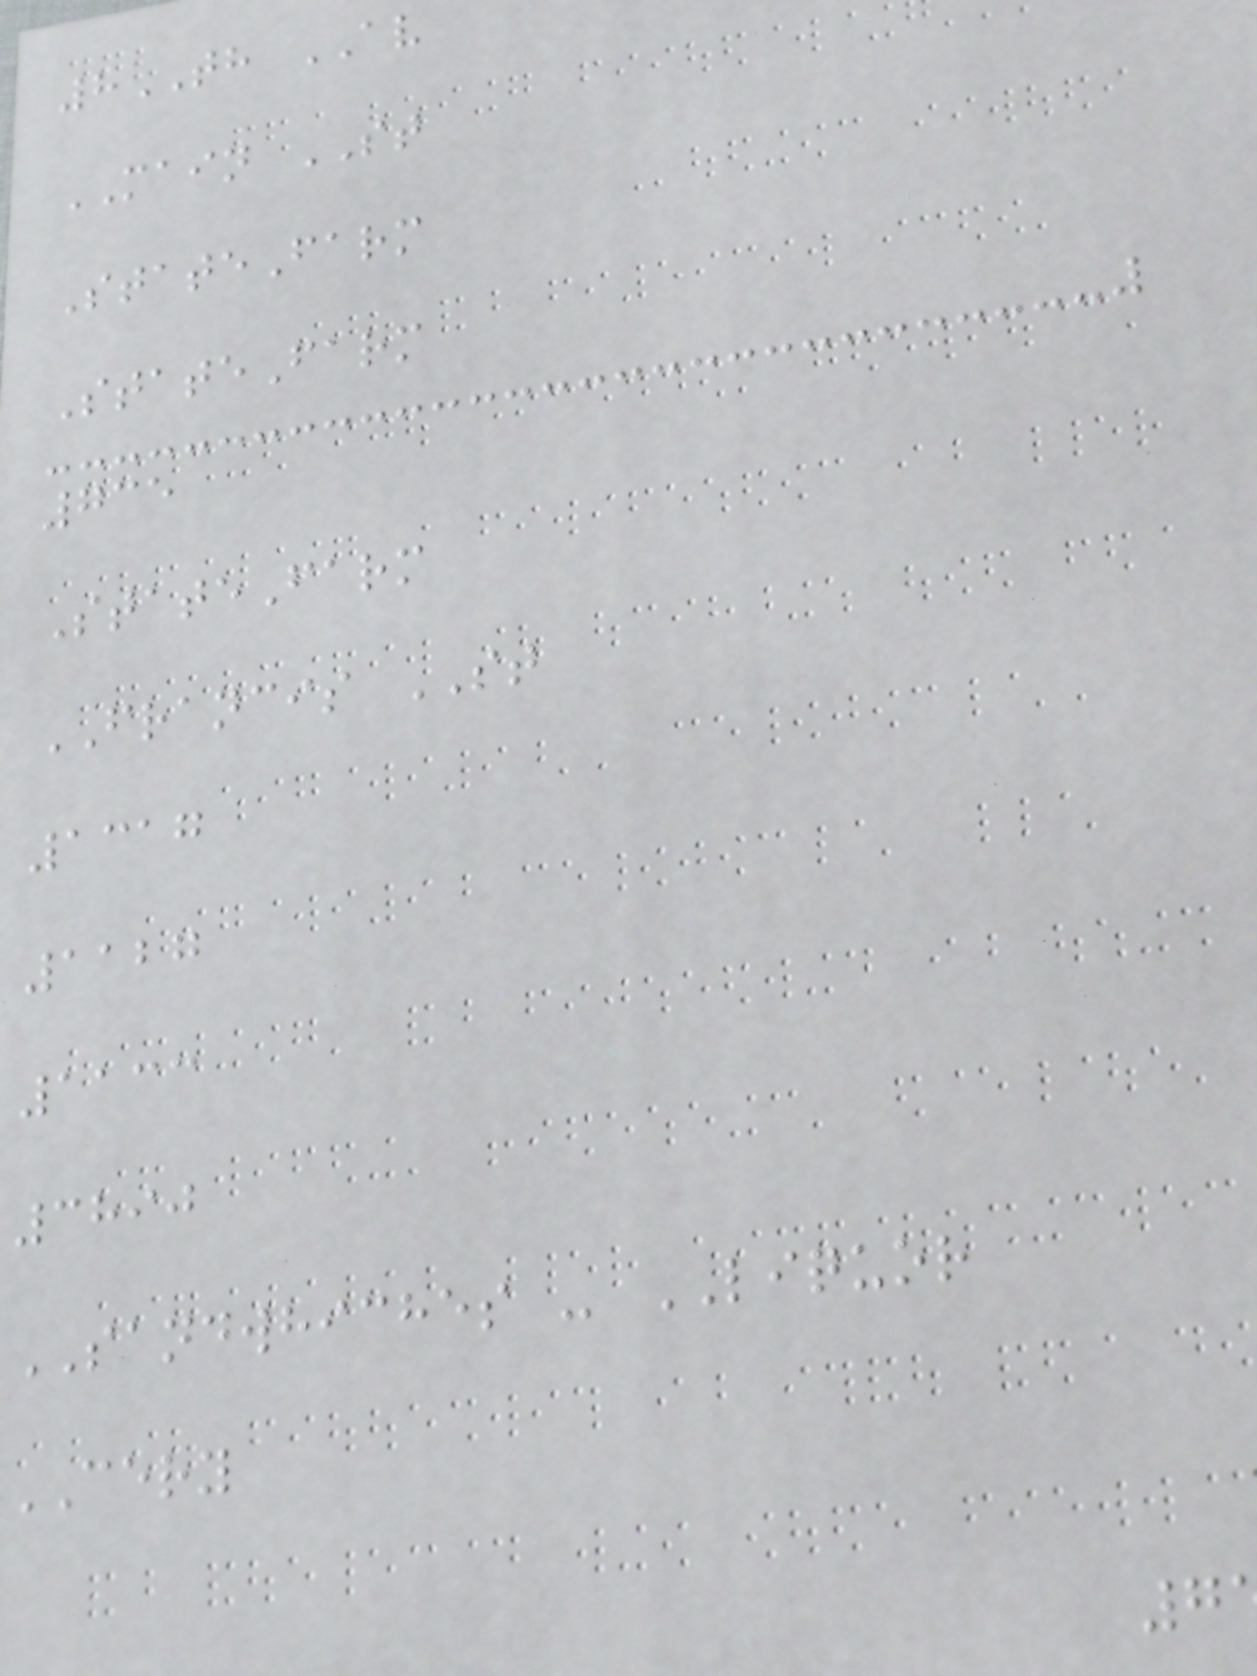8TH AV
MAIN ST
StateFarm
StateFarm
735
StateFarm
FRANCIS ST
1317
1127
1133
3890
SANDWHICHES - LIQUOR
CERY
